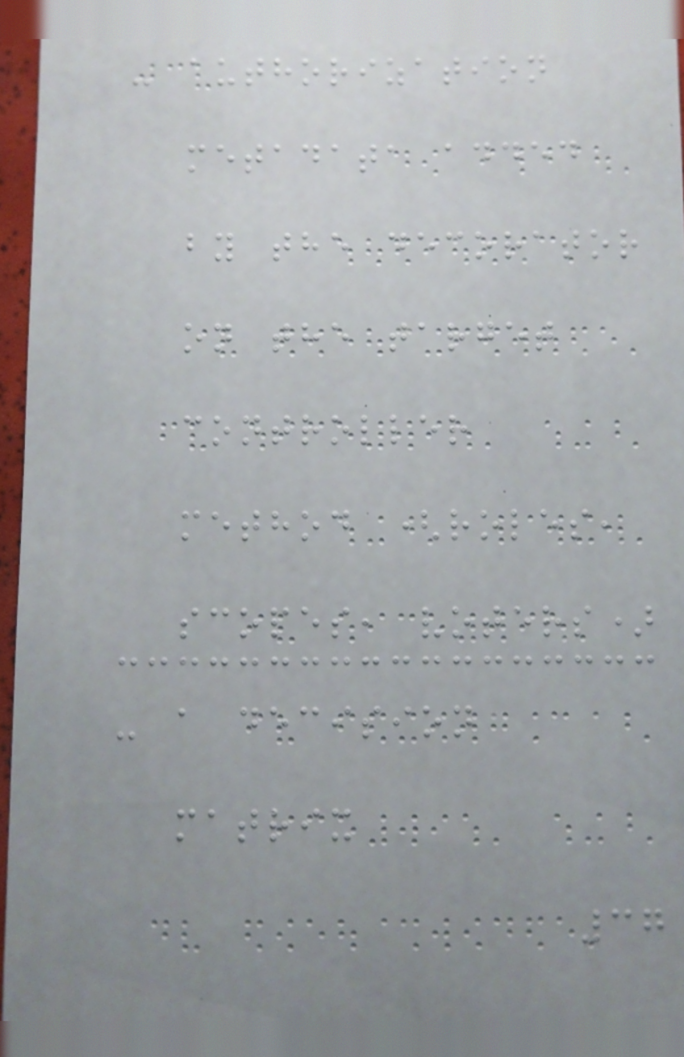- authorization
metadata added
by the decorator
on the target
controller
method (roles,
scopes, voters)
- a decision
matrix
37
